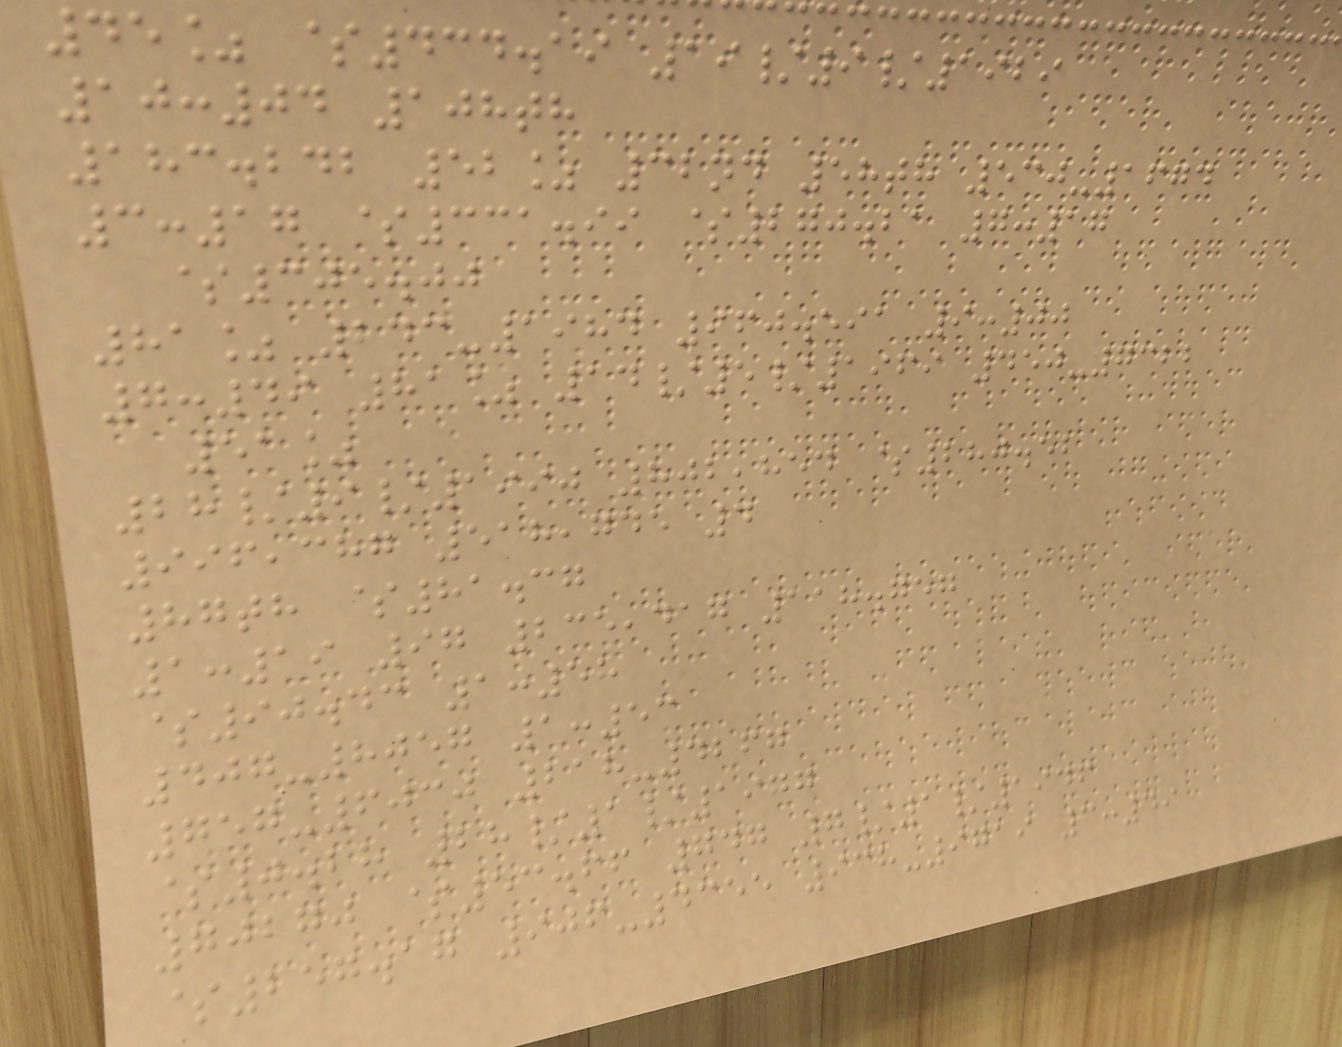45% $434.19 19/9/1929
10:04 108th
183.242 52% 32nd 58th 530-1674
3:17 $331.99 $270.21 7:17
$305.00
81% 243-1984 960.591 9:00
7:49 81% 14/5/1969 450-7322
51%
28/9/1990 802,854 $280.52
996,387 518,745 4
87th $81.37
1:19 97 235,417 118.757
$90.43 1:58
407-8057 1:53
757-6030 218-4267
$0.28 28/1/1977
70270 $53.66 747 7/1/1946
$257.17 906-4355 938-9719 3:49
